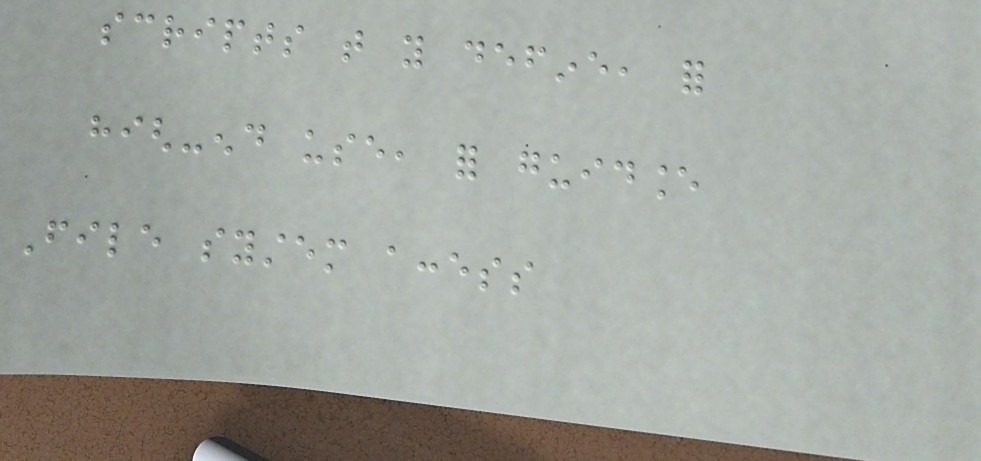scripts that you define, for
high-end use, for guidance
File system access
